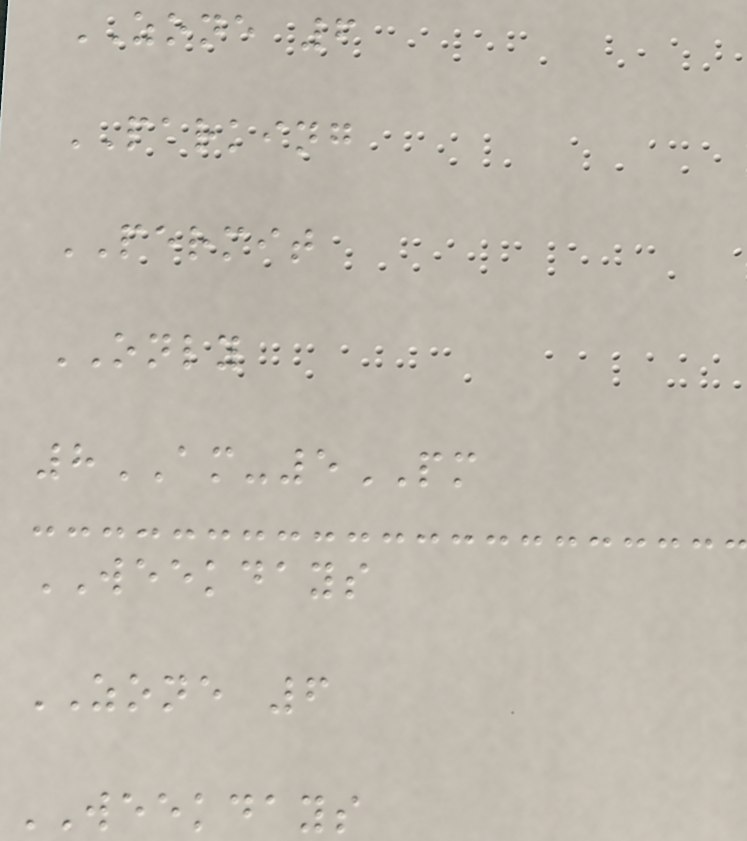ZONE 6
PARKING
PERMIT
ONLY
8AM-5PM
WEEKDAYS
ZONE 6
WEEKDAYS
